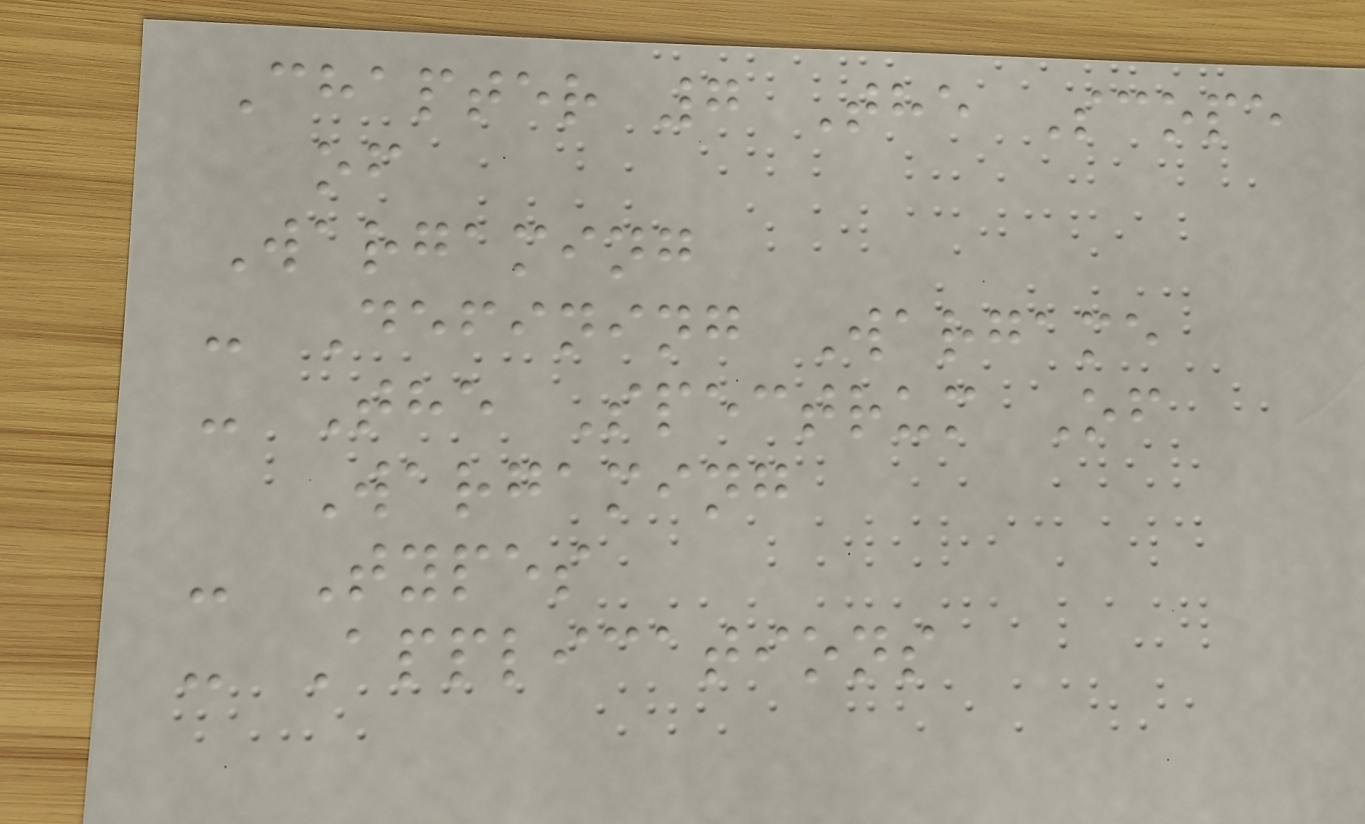Chapter 7 The Scope
of
Wargaming
- Defining Wargame
- The Spectrum Of
Wargaming
- Types
- Applications
